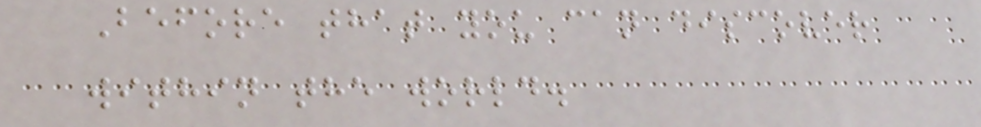Before that you can discover
within the world.
